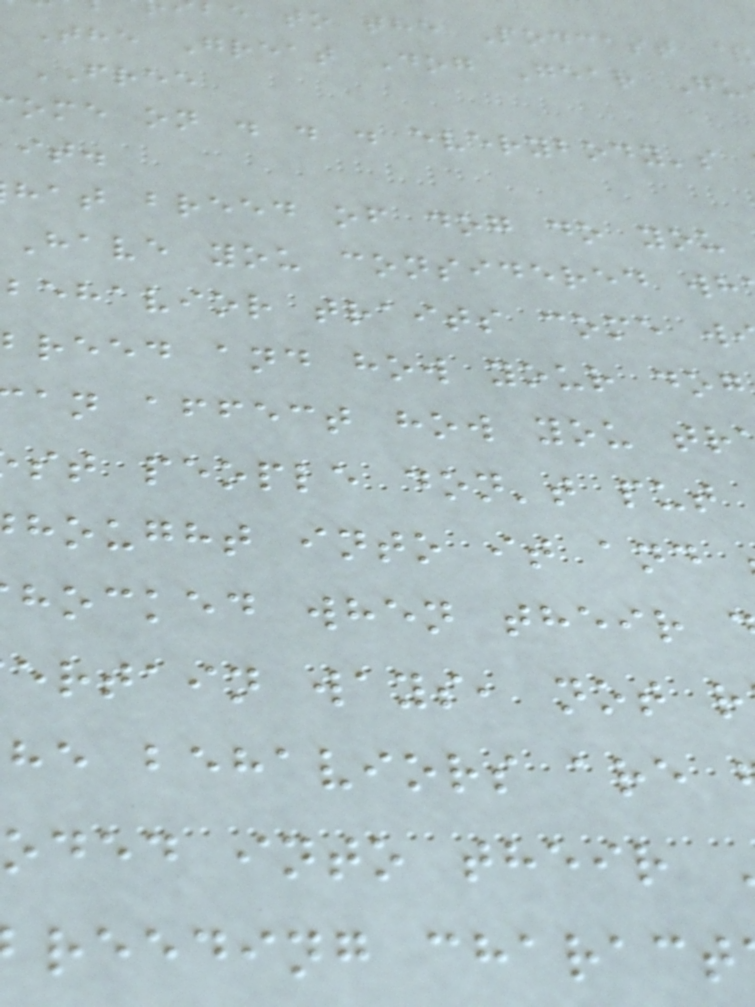be to the Podcast &
The Great Dog Gear Gu
FREE
ome on . . . everybody's
it.
hat breed of dog do you
Have you considered wh
behavior traits come w
breed and how your dog
an affect how you tr
st people don't put
hought into it and
hocked when their
ertain ways, not r
he behaviors are
oded into their
reeding charact
